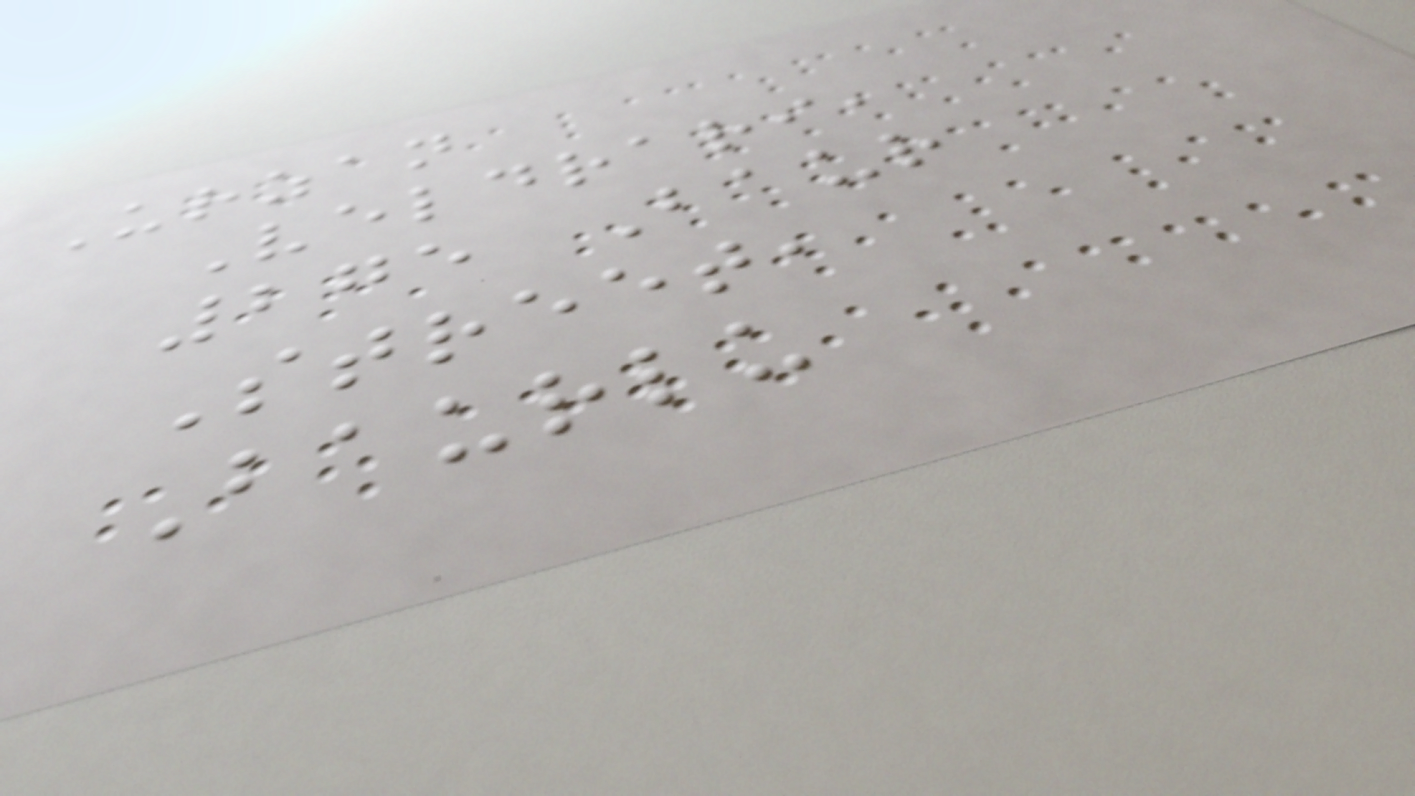Urzan
Veldrari,
275 Baur
Street,
Baurlu
